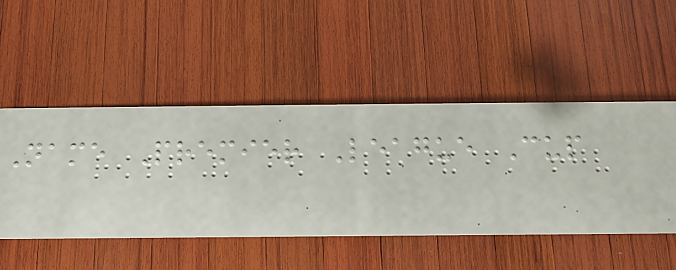Name Premier League Cup
